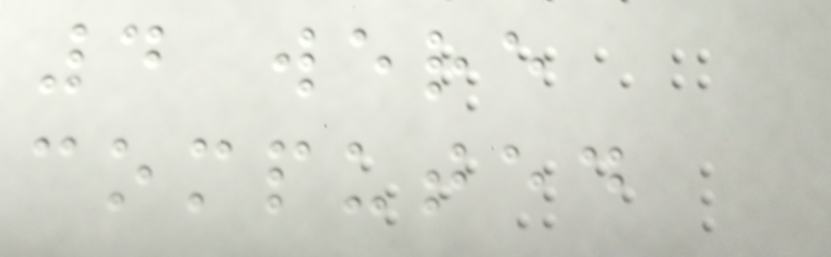4 were
computed
